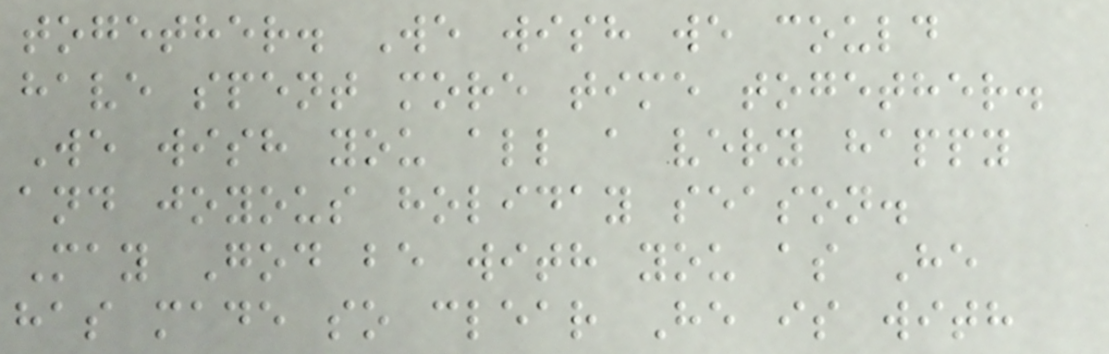together. We wish we could
have spent more time together.
We wish you all a very happy
and joyous holiday season.
May God be with you as He
has made so clear He is with
